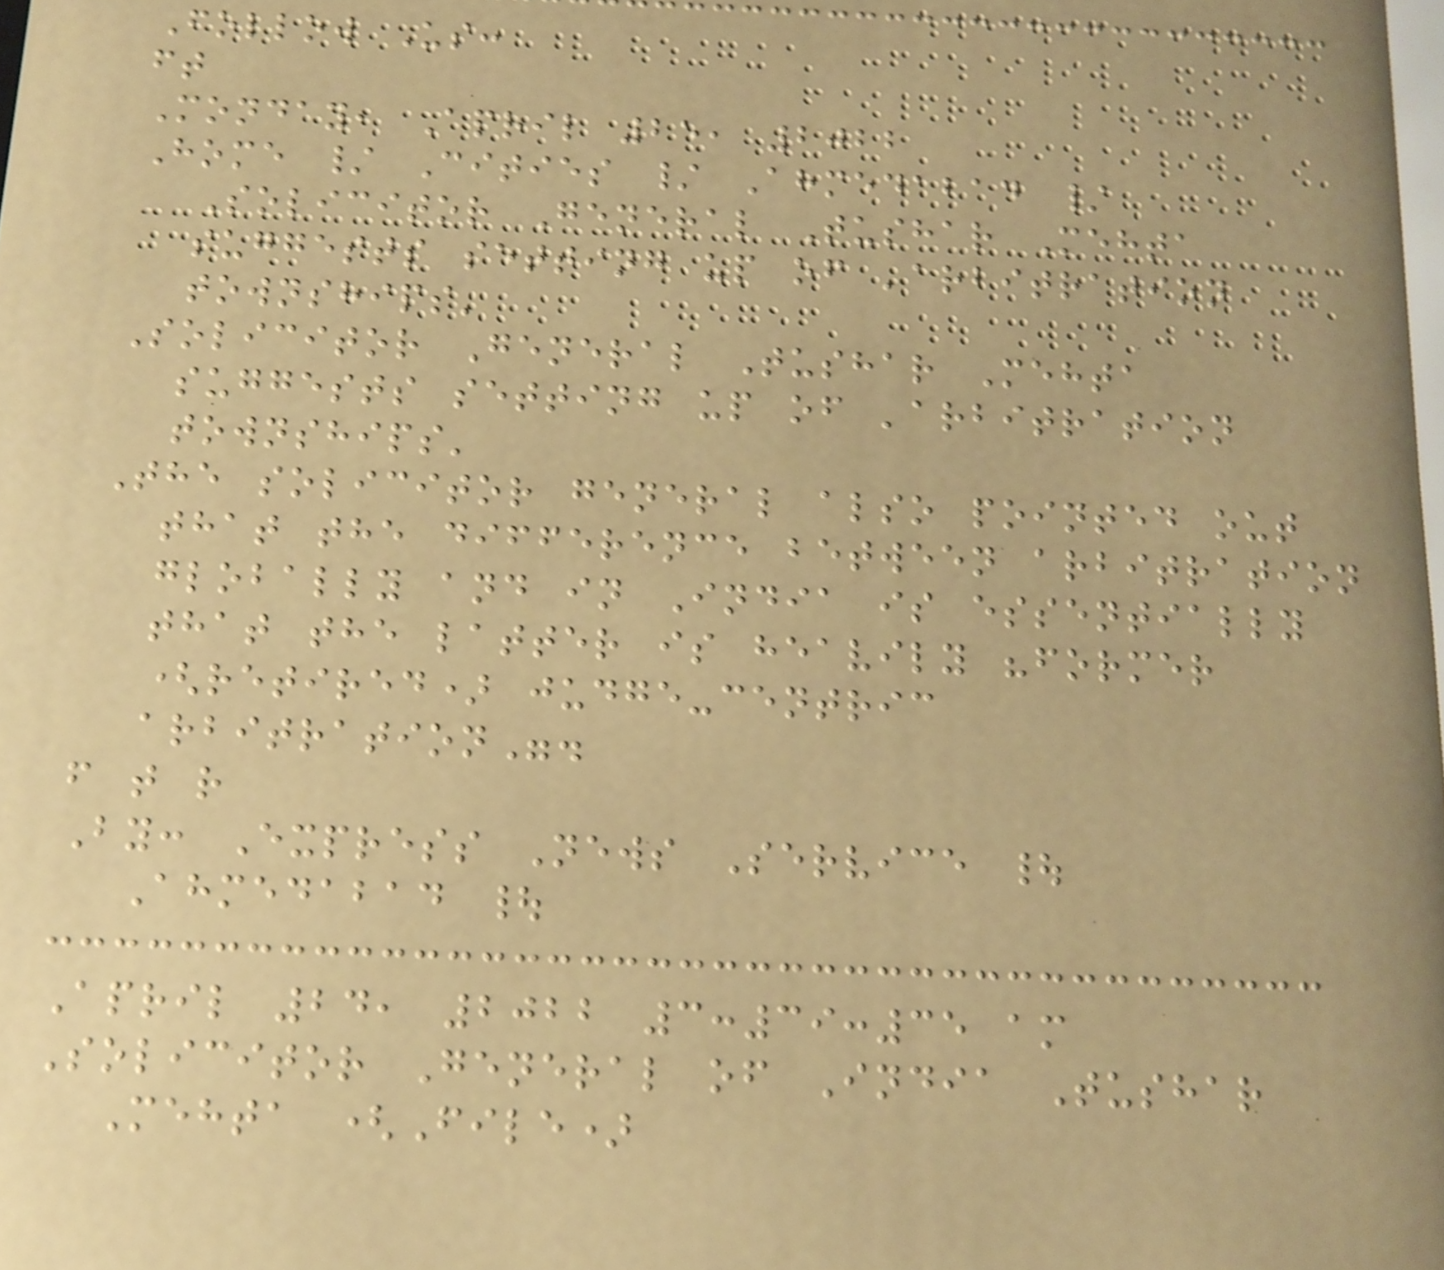Follow Us:
ft
Monday, April 25, 2022
Home / Cities / Ahmedabad /
Solicitor General Tushar Mehta
suggests setting up of 'arbitration
townships'
Solicitor General Tushar Mehta
suggests setting up of 'arbitration
townships'
The solicitor general also pointed out
that the difference between arbitration
globally and in India is essentially
that the latter is heavily "former
(retired) judge-centric
arbitration".
f t r
By: Express News Service |
Ahmedabad |
April 24, 2022 3:39:35 am
Solicitor General of India Tushar
Mehta (File)
